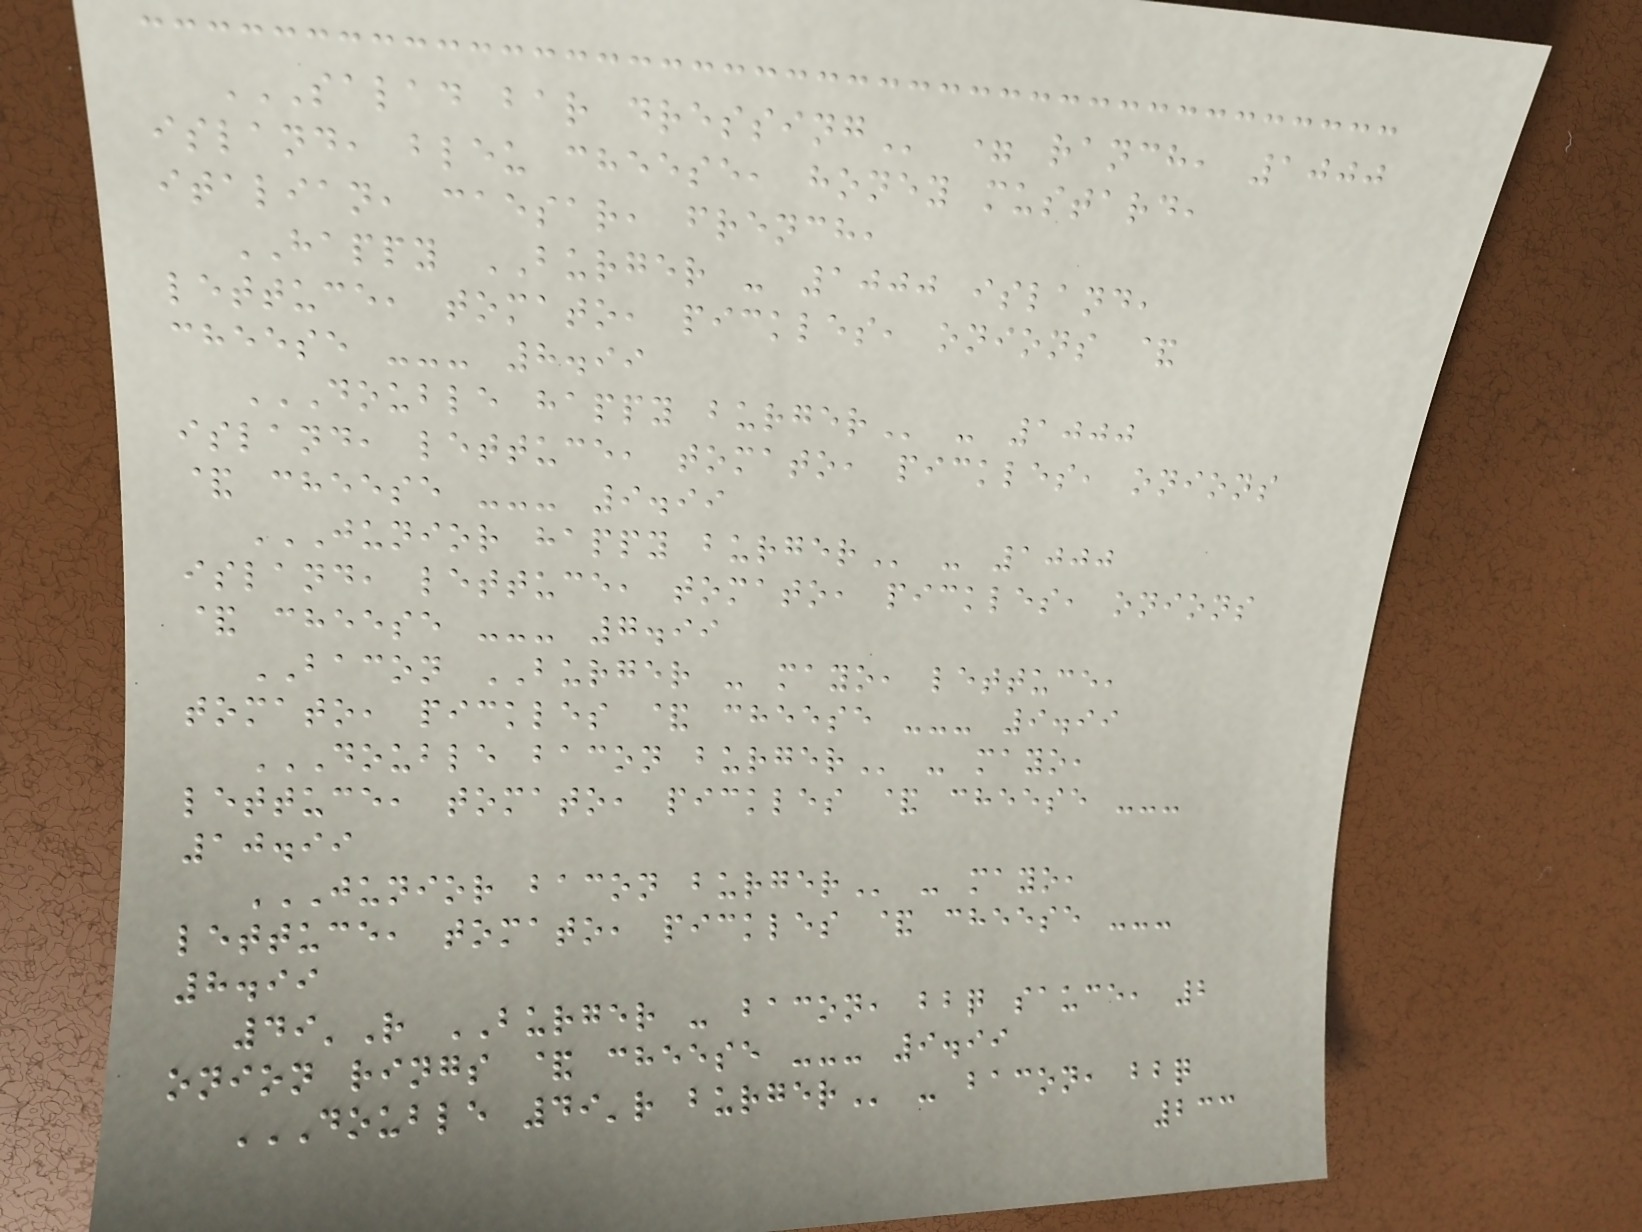SALAD BAR DRESSING = ranch, 1000
island, bleu cheese, honey mustard,
italian, caesar, french,
HAPPY BURGER - 1000 island,
lettuce, tomato, pickles, onions &
cheese --- 8.99
DOUBLE HAPPY BURGER - 1000
island, lettuce, tomato, pickles, onions
& cheese --- 9.99
JUNIOR HAPPY BURGER - 1000
island, lettuce, tomato, pickles, onions
& cheese --- 7.99
BACON BURGER - mayo, lettuce,
tomato, pickles & cheese --- 9.99
DOUBLE BACON BURGER - mayo,
lettuce, tomato, pickles & cheese ---
10.99
JUNIOR BACON BURGER - mayo,
lettuce, tomato, pickles & cheese ---
8.99
49'R BURGER - bacon, bbq sauce, 2
onion rings & cheese --- 9.99
DOUBLE 49'R BURGER - bacon, bbq
233
